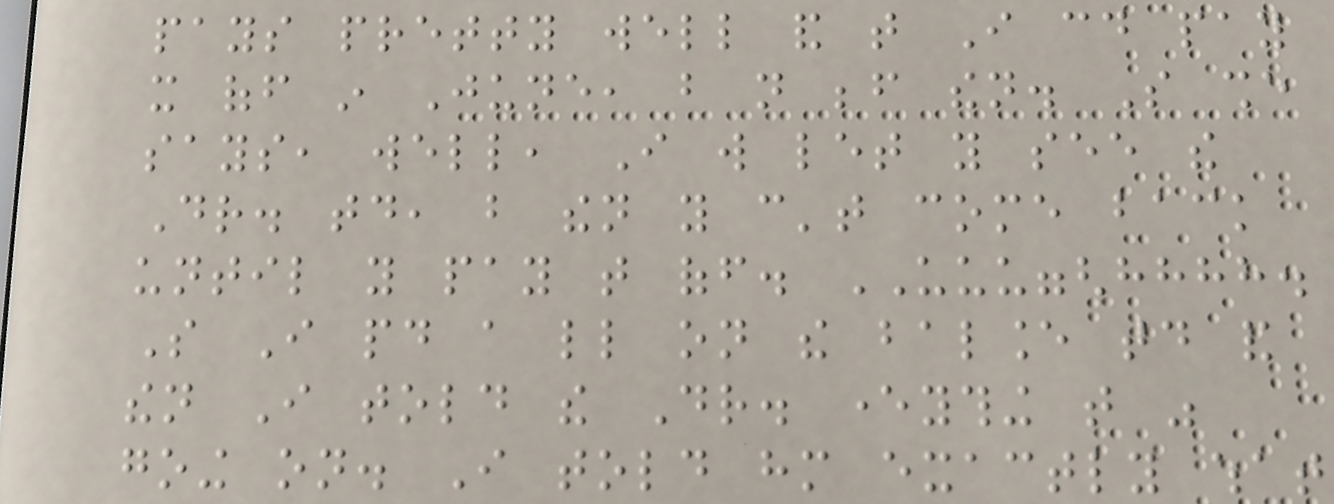pays pretty well and that I could pay
it off in June, but not before then. So she
says, well, I will let you see the
Dr. today, but then you can't come back
until you pay that off. UUUGGGHHHHH.
So I paid a little on the balance today and
then I told the Dr. everything that was
going on. I told him exactly what
